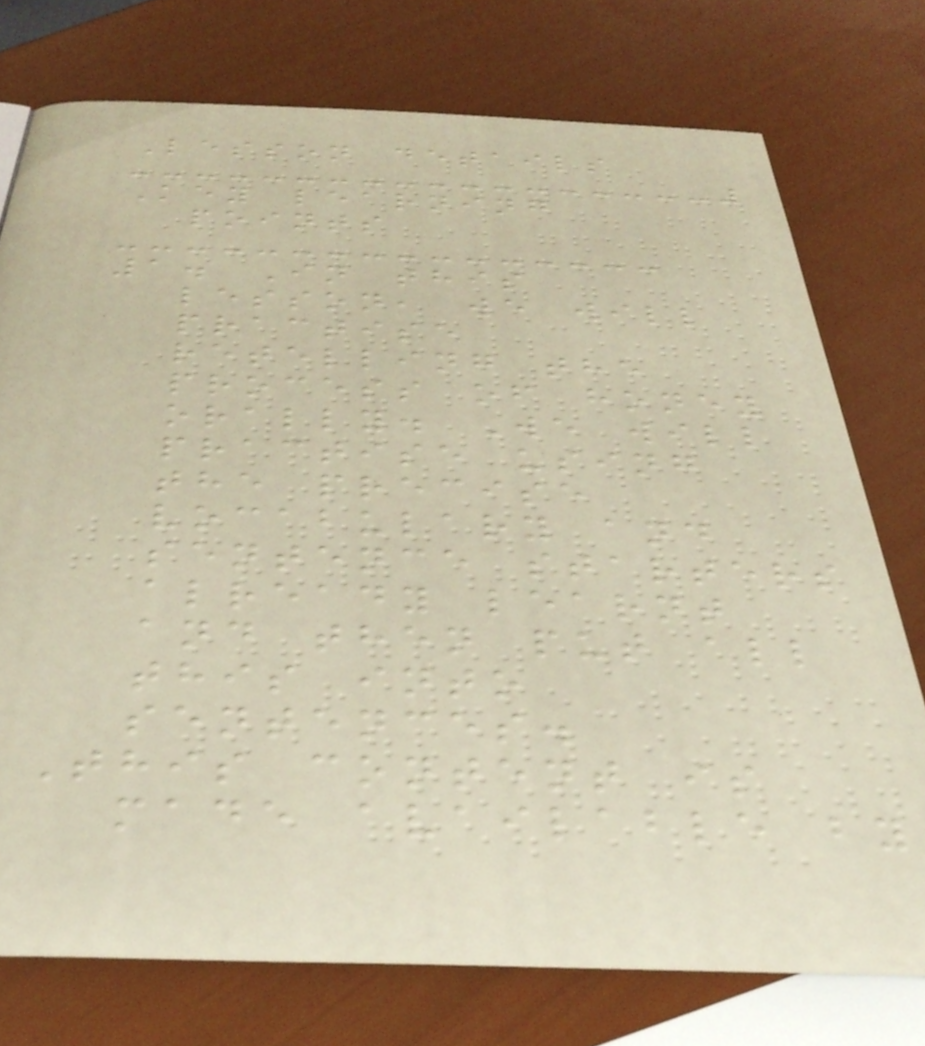Lesson details
Key learning
points
1. In this
lesson, we will
practise
retelling the
process of honey
orally. We will
practise using
the precise
vocabulary and
sentence starters
already learnt
and then put all
this into
sentences.
This content is
made available by
